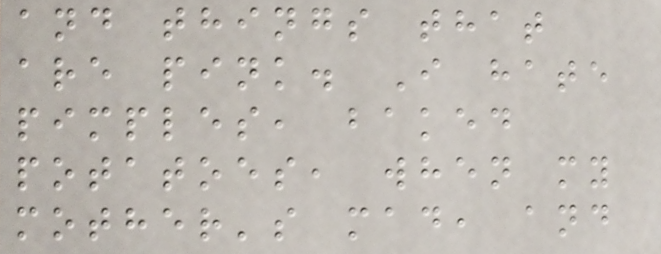and things that
are pink. I hate
pimples, baked
potatoes, when my
mother's mad, and
